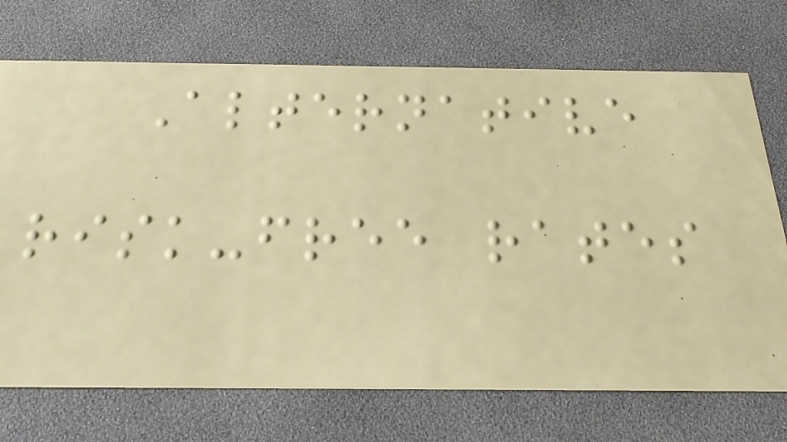Alternative
risk-free rates
